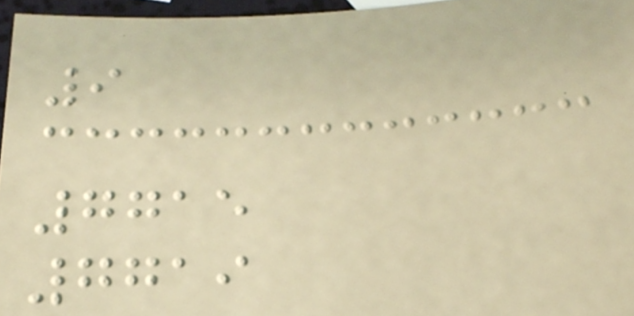9
7715
7719
